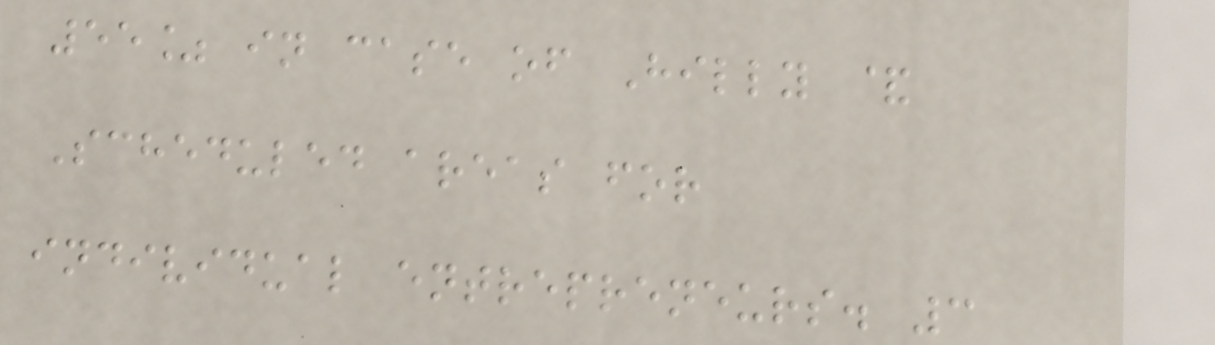55% in case of Hilly &
Scheduled areas for
individual entrepreneurs. 3
